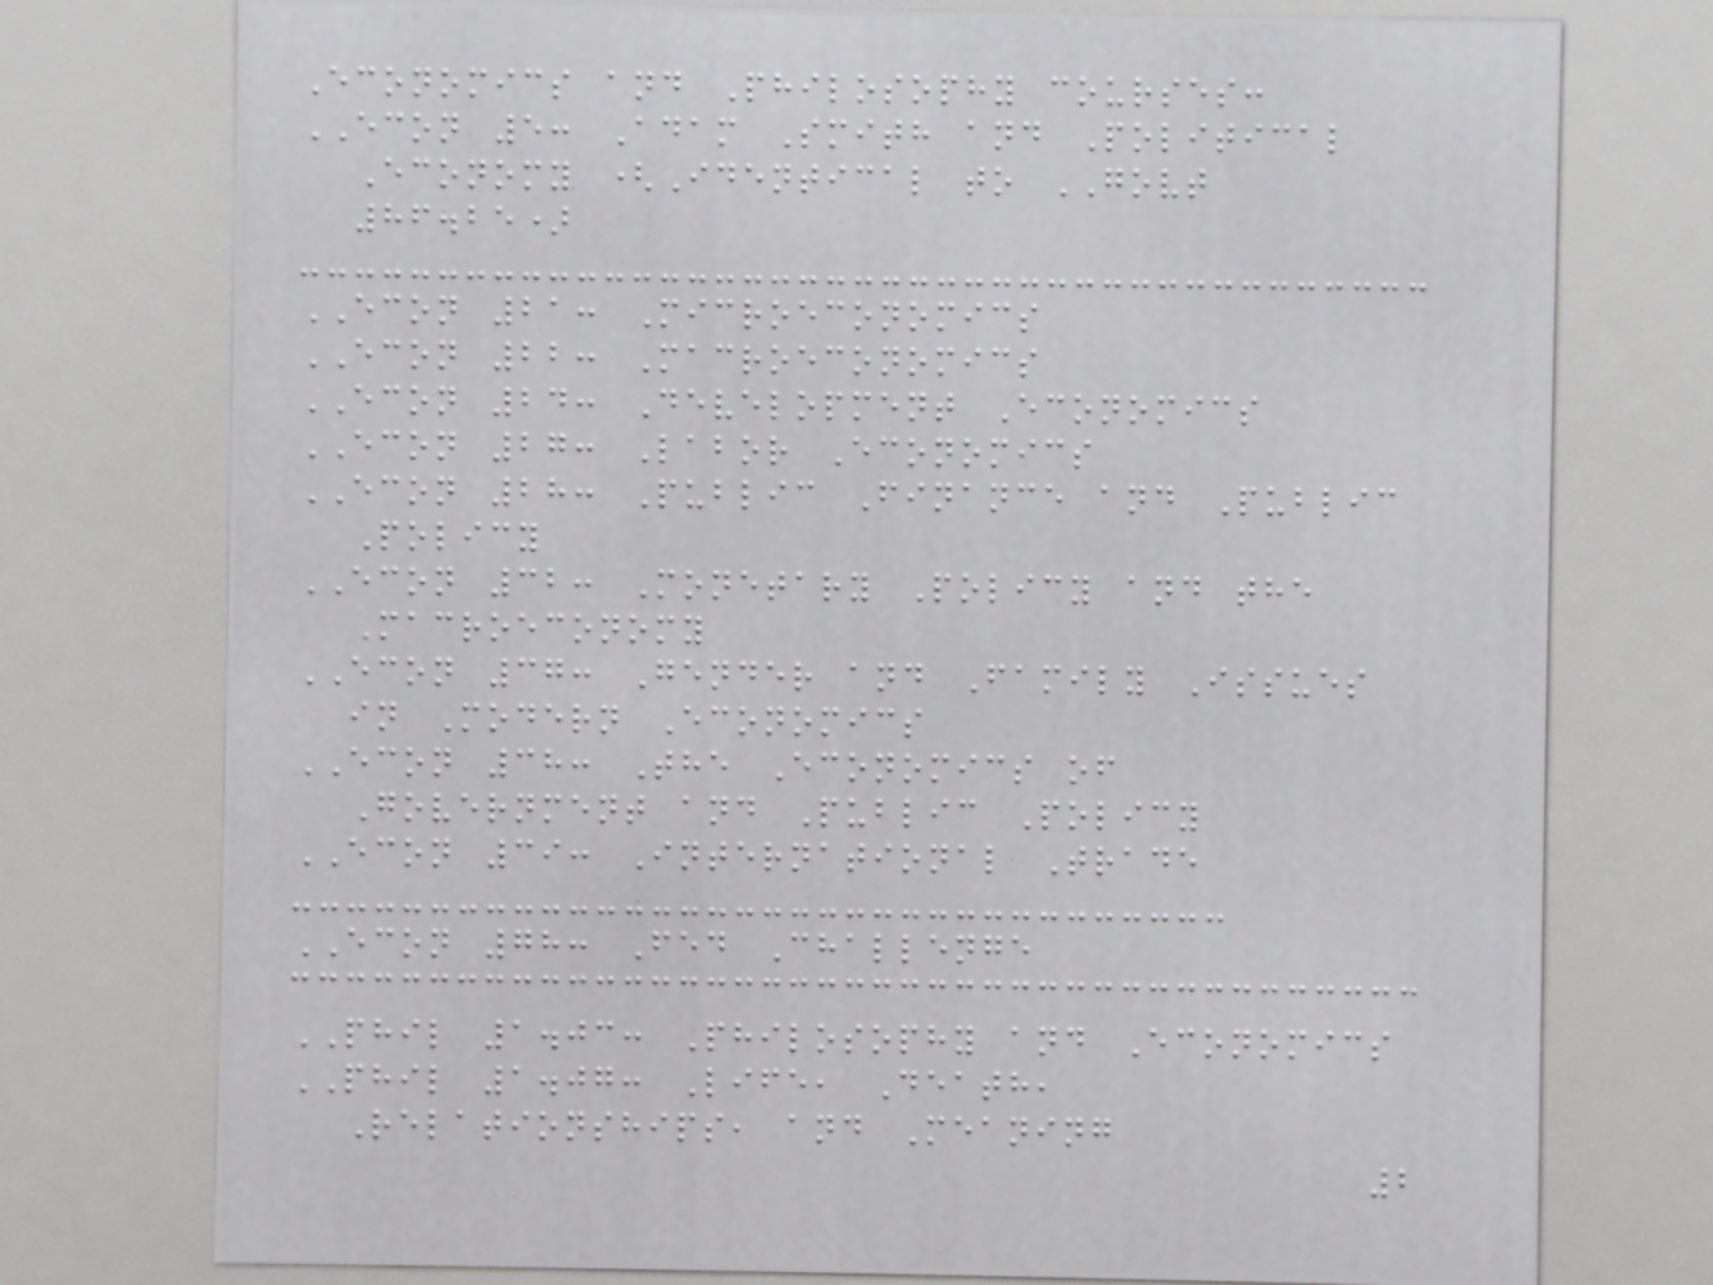Economics and Philosophy courses:
ECON 5: Adam Smith and Political
Economy (Identical to GOVT
86.25)
ECON 21: Microeconomics
ECON 22: Macroeconomics
ECON 24: Development Economics
ECON 27: Labor Economics
ECON 28: Public Finance and Public
Policy
ECON 32: Monetary Policy and the
Macroeconomy
ECON 37: Gender and Family Issues
in Modern Economics
ECON 38: The Economics of
Government and Public Policy
ECON 39: International Trade
ECON 78: Fed Challenge
PHIL 1.03: Philosophy and Economics
PHIL 1.07: Life, Death,
Relationships, and Meaning
2
